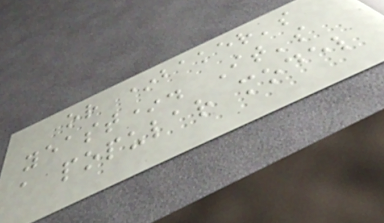or *baker's
yeast*. It's
a popular model
